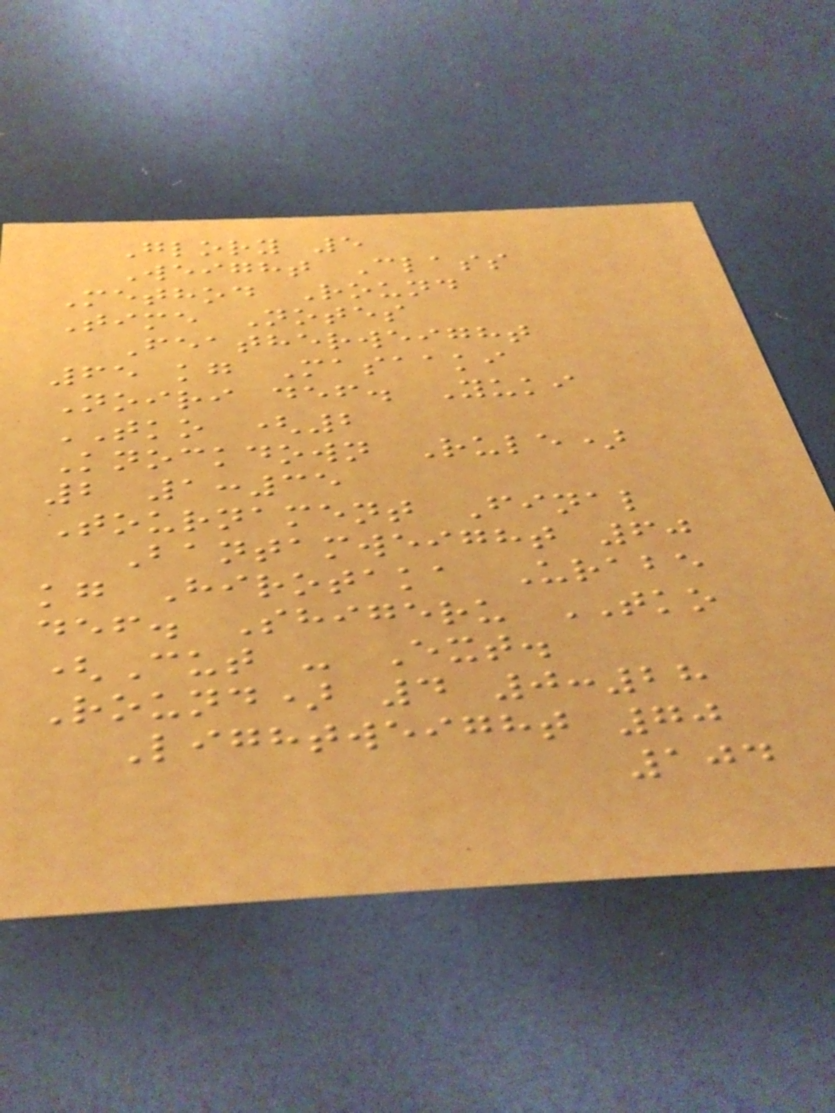Glory 5
Weight Class
Method Round
Time Notes
Featherweight
65 kg Masaaki
Noiri def. Yuki
TKO (2
Knockdown Rule)
2 1:35
Tournament Final
Bantamweight 60
kg Hirotaka Urabe
def. Shigeru TKO
(Cut - Ext.
Round) 4 0:28
Lightweight 70
104
